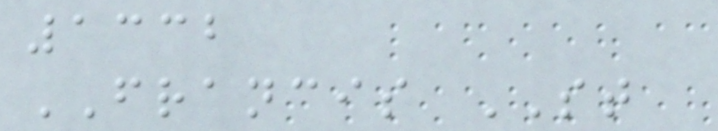1332
FRANCIS ST
